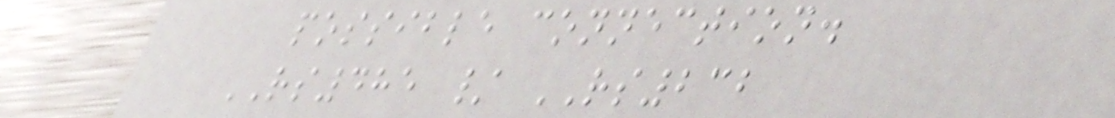possible connection.
RS485 / RS232
